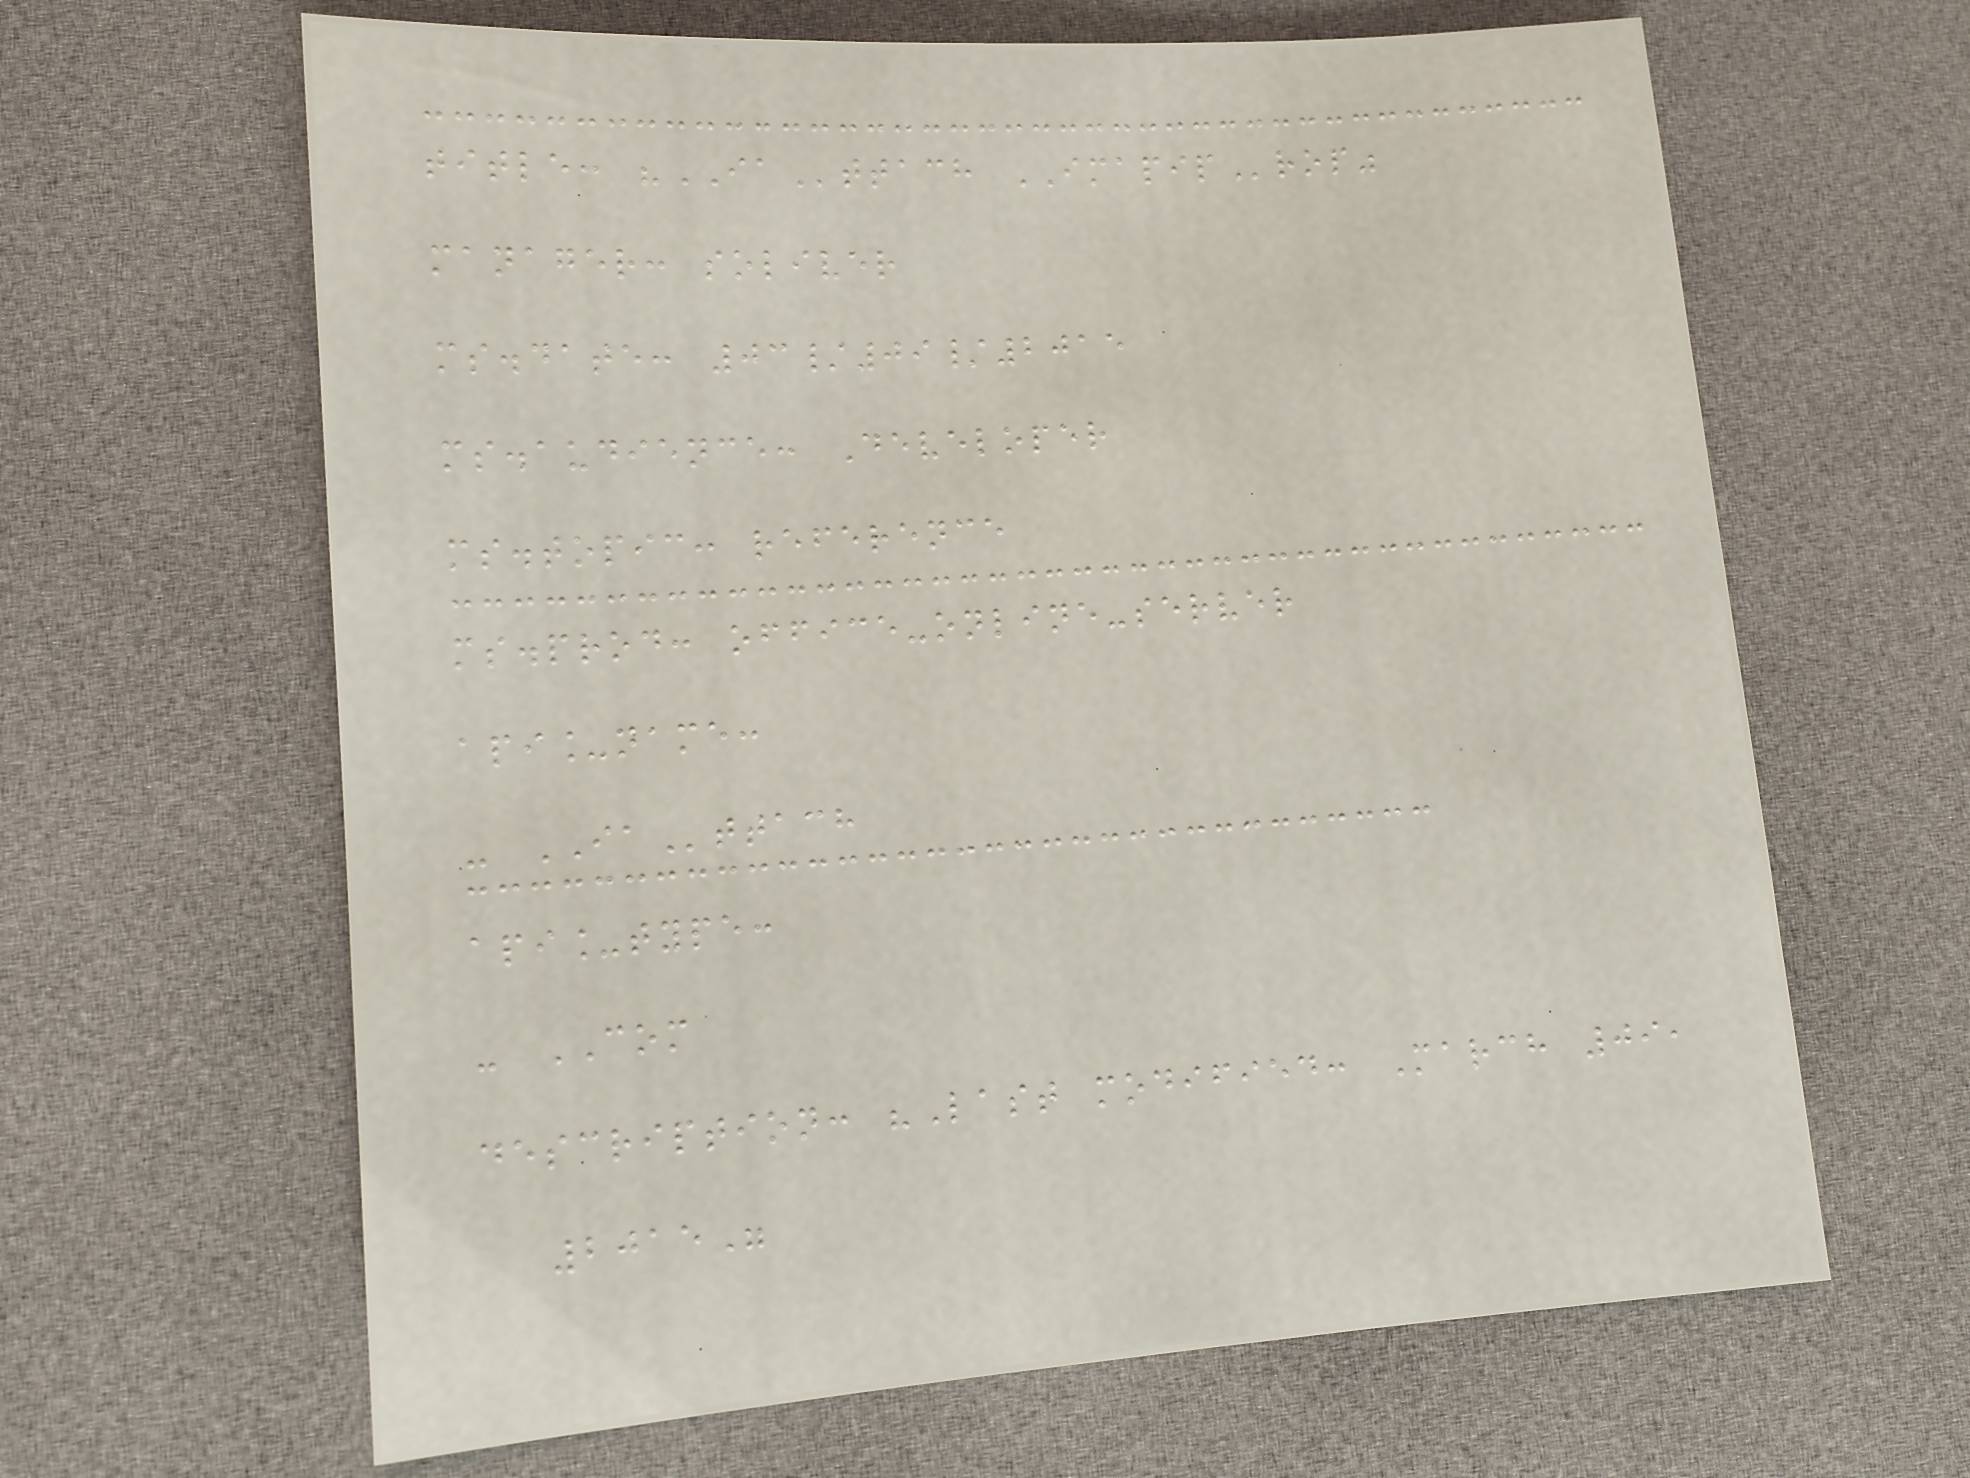title: "IAttach IMAPIProp"
manager: soliver
ms.date: 03/09/2015
ms.audience: Developer
ms.topic: reference
ms.prod: office-online-server
api_name:
- IAttach
api_type:
- COM
description: "Last modified: March 09,
2015"
